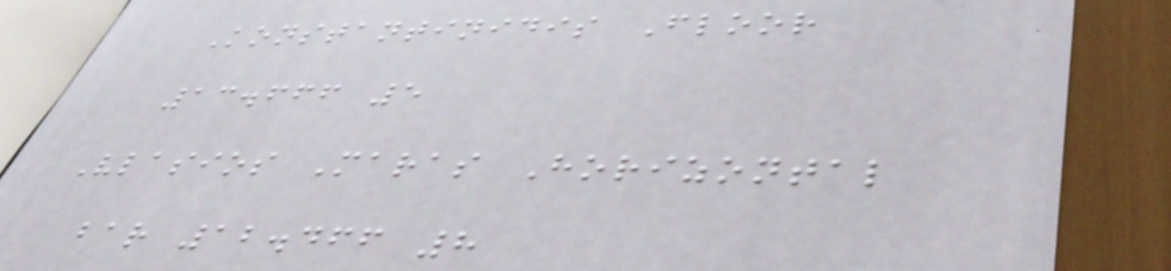Konstantinidis Floor
13.666 5
Vlasios Maras Horizontal
bar 12.466 8
